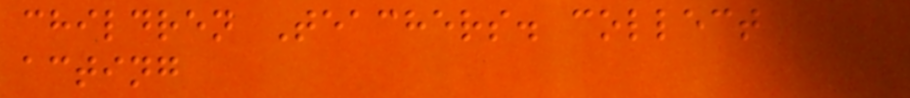children Teachers. collect
acting
